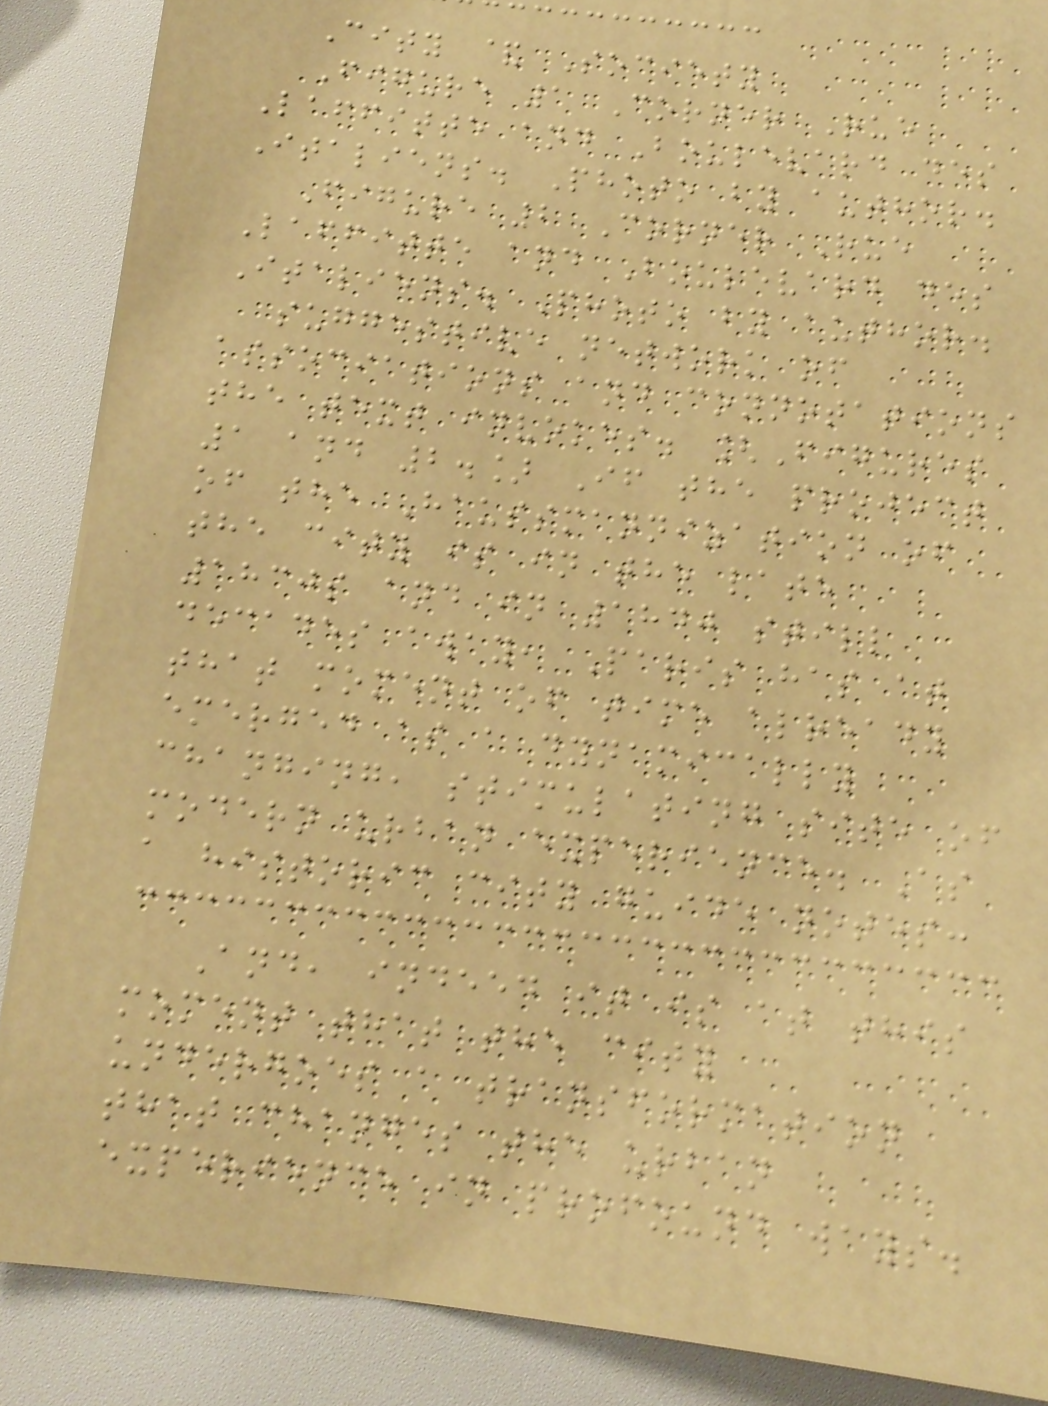City & Society
Figure 1 Corner Rue
Laffitte and Boulevard des
Italiens. Photo by author.
Figure 2 Corner Rue
Laffitte and Boulevard des
Italiens. Photo by author.
suggestive network of
associations and connotations
the text invokes. [Figures
1 and 2.] If the project
of the Haussmannization of
the city is in the late
1830s and in 1840 still
decades away, Paris has at
that moment of time already
emerged as a dynamically
changing, stimulating site of
modern urban experience. As
a historic city guide notes:
And, indeed it is at this
moment that the city
undergoes a transformation
that changes the urban
experience in profound ways.
